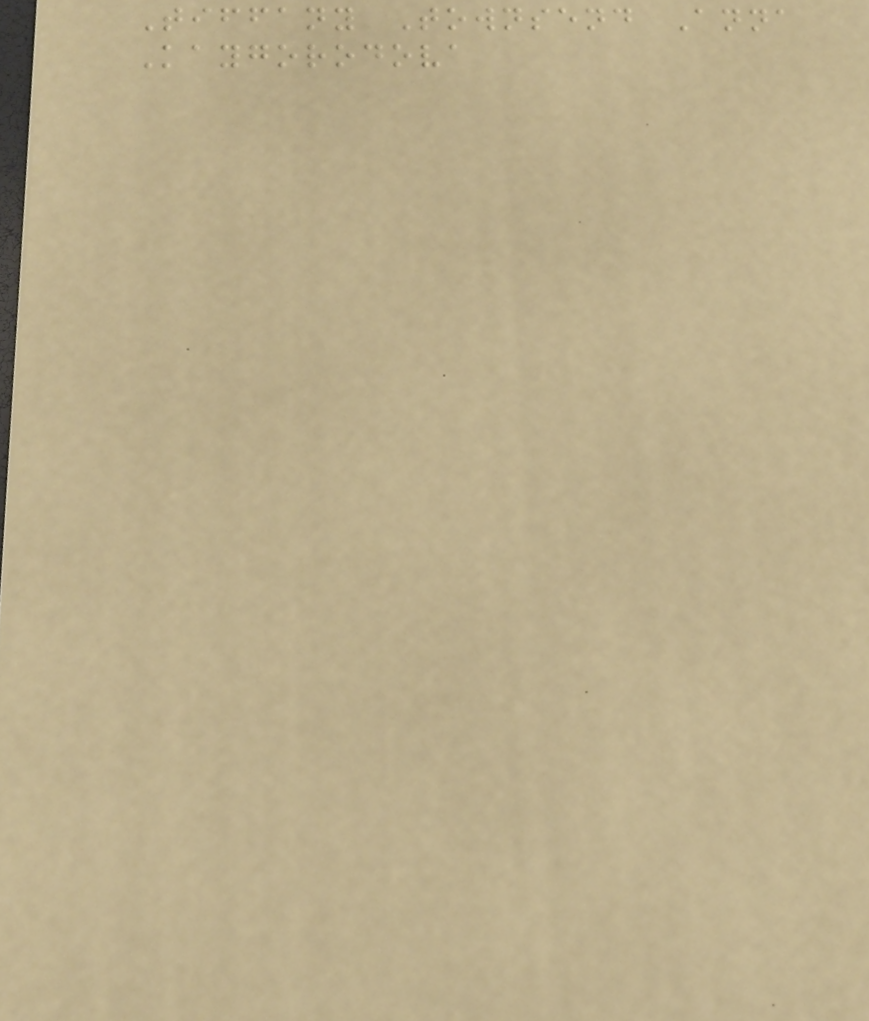Tiffany Townsend Anna
Kaygorodova
